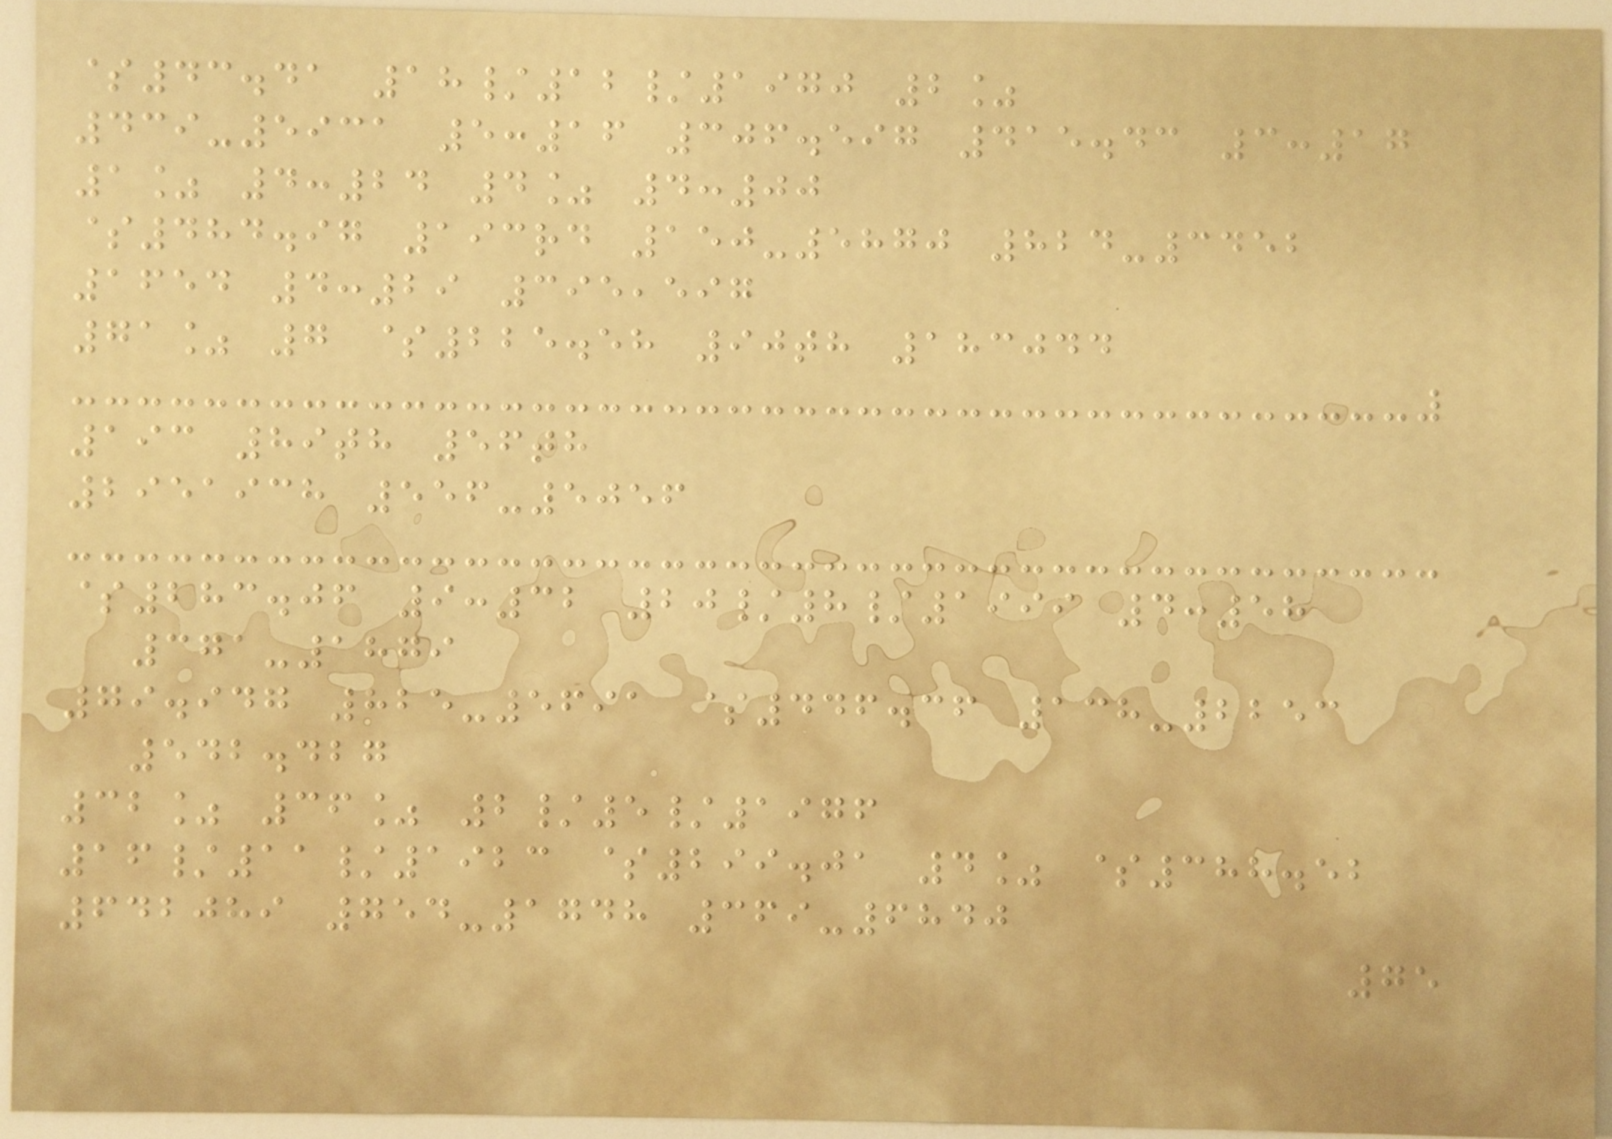$43.41 18/12/1970 2%
439-5931 5:16 306.597 415.43 3:17
1% 4:24 4% 4:00
$484.97 193rd 150-5870 824-3452
1654 4:29 395,597
71% 7 $225.58 90th 183044
193 89th 56th
2951938 556-5056
$283.06 9:32 20/8/1999 4:58
371-1879
79.947 825-5691 $446.36 138-2253
542.427
32% 36% 2/5/1976
16/11/1923 $299.01 4% $388.52
642089 754-1748 369-6840
75
